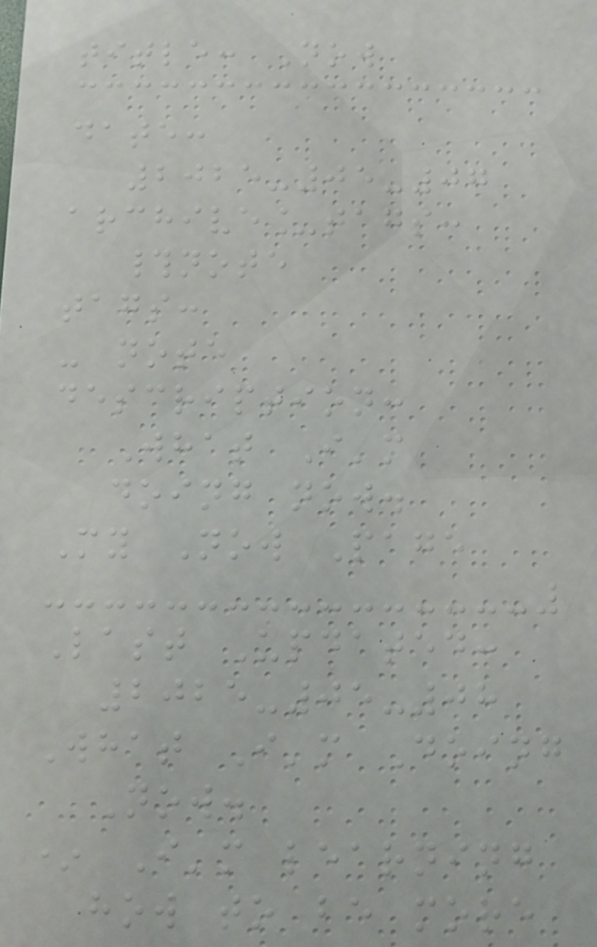title: Now
date:
2025-05-07
archive_tags:
#note
tags:
- note
description:
What I'm
doing now.
My Now Page
Last Updated:
2025-05-08
What I'm Doing
Now.
* I'm learning
how to be more
